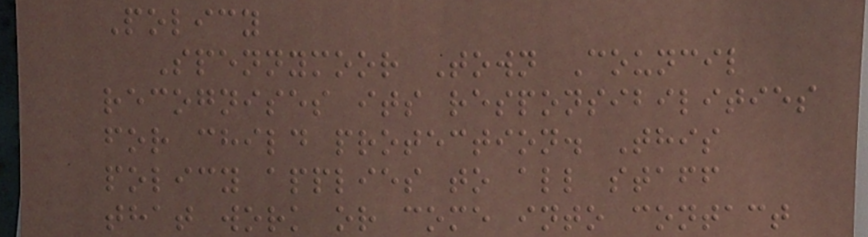Policy
Spennymoor Town Council
recognises its responsibilities
for child protection. This
policy applies to all staff
that work or come into contact
